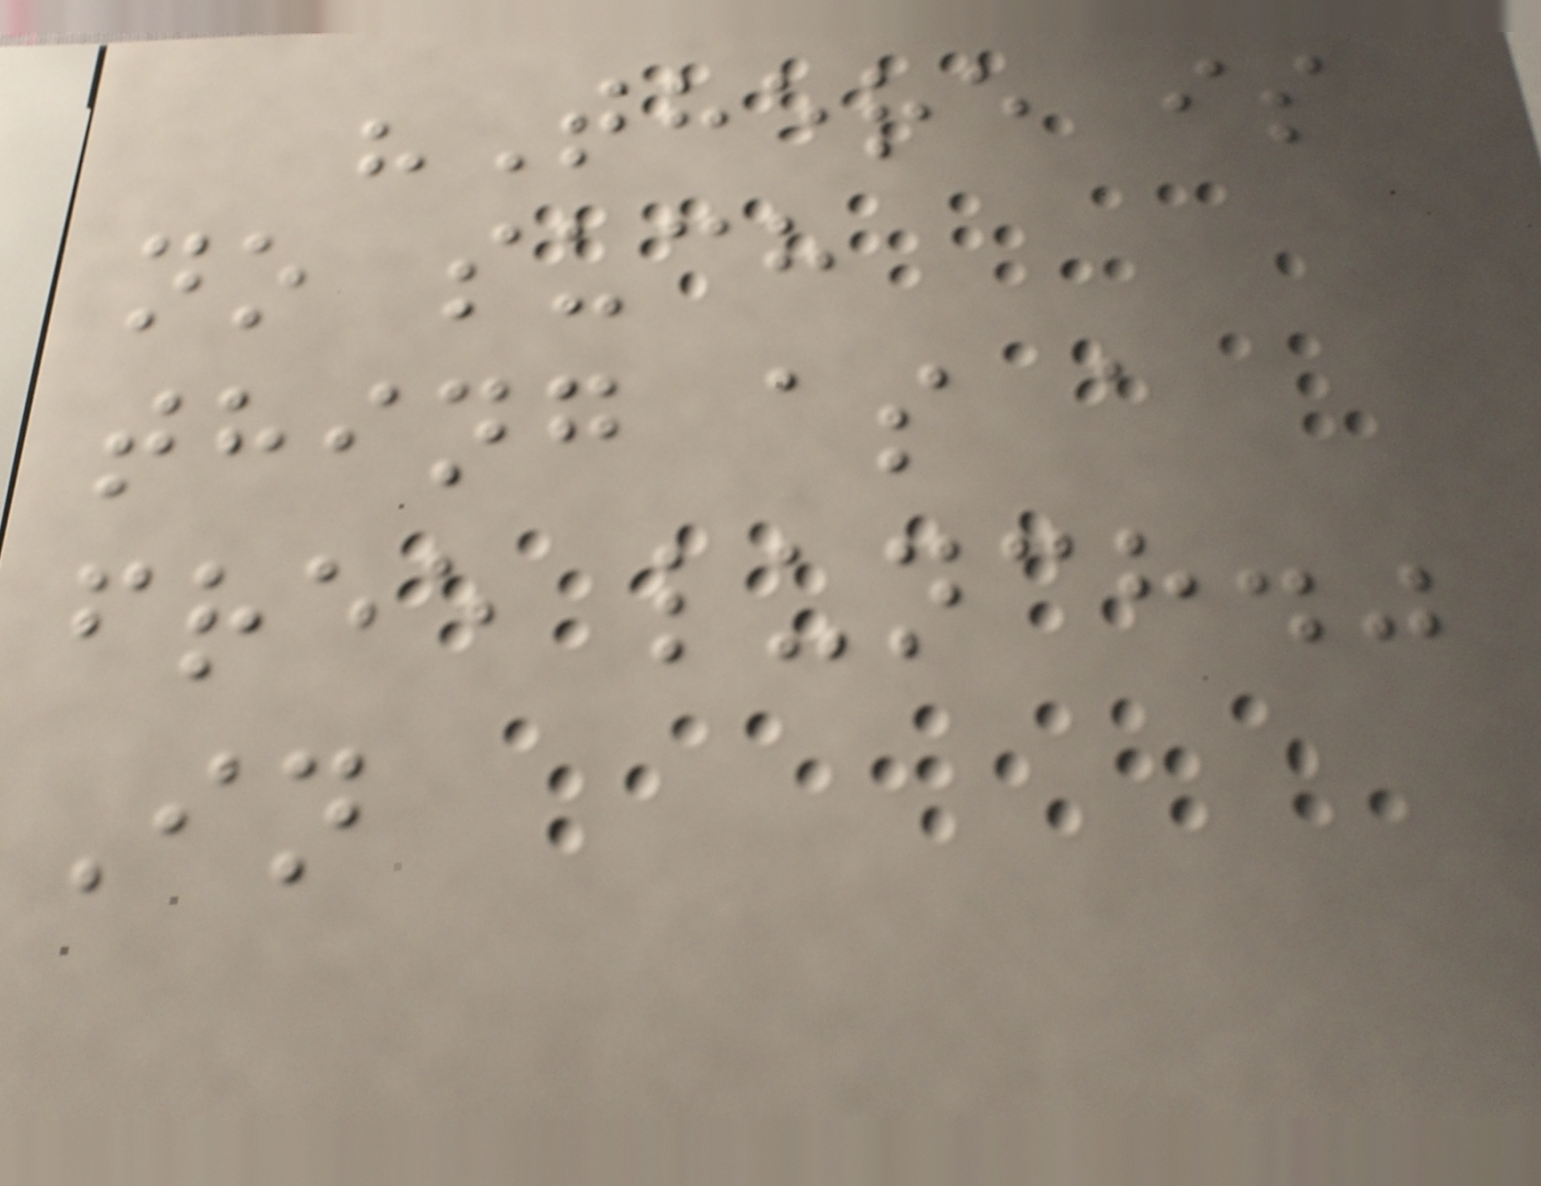"There is
no such
thing as a
free lunch."
In
